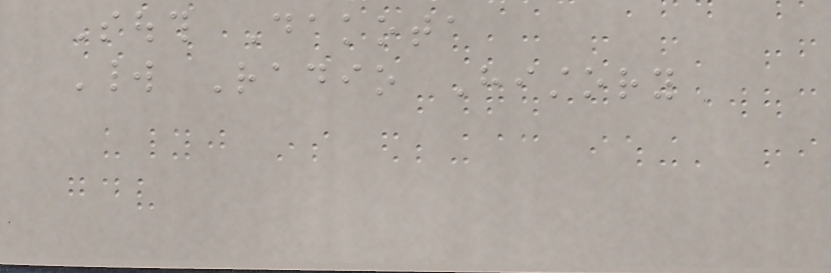South Dakota
World Radio History
